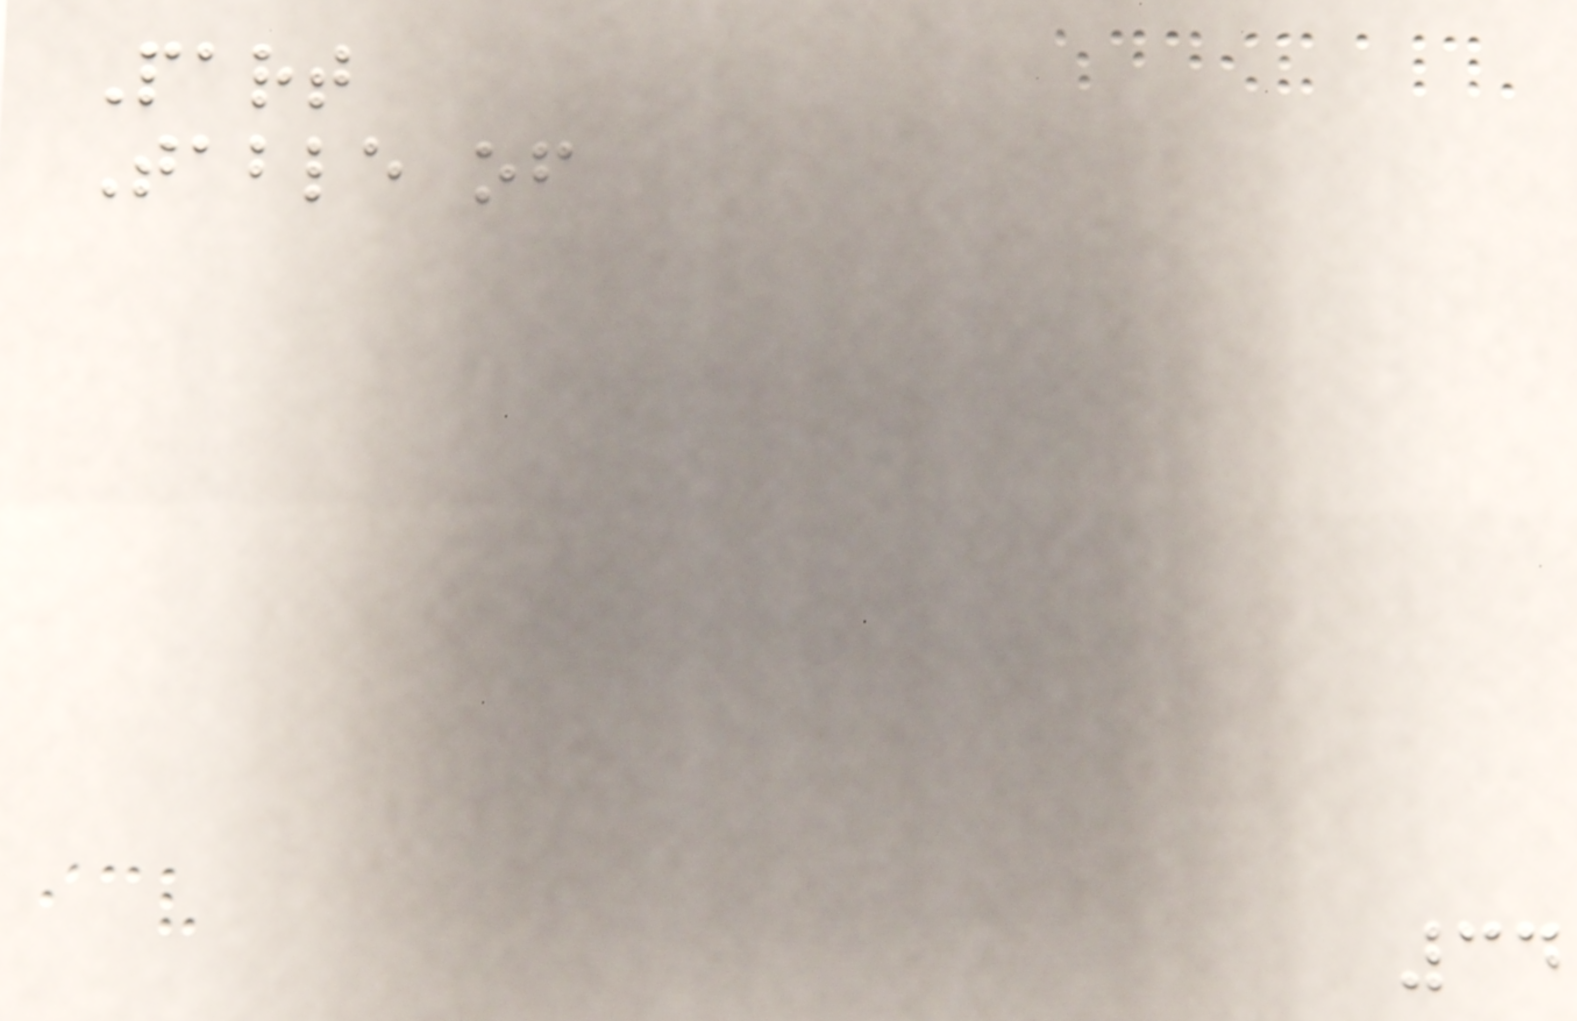Part
Table of
34
